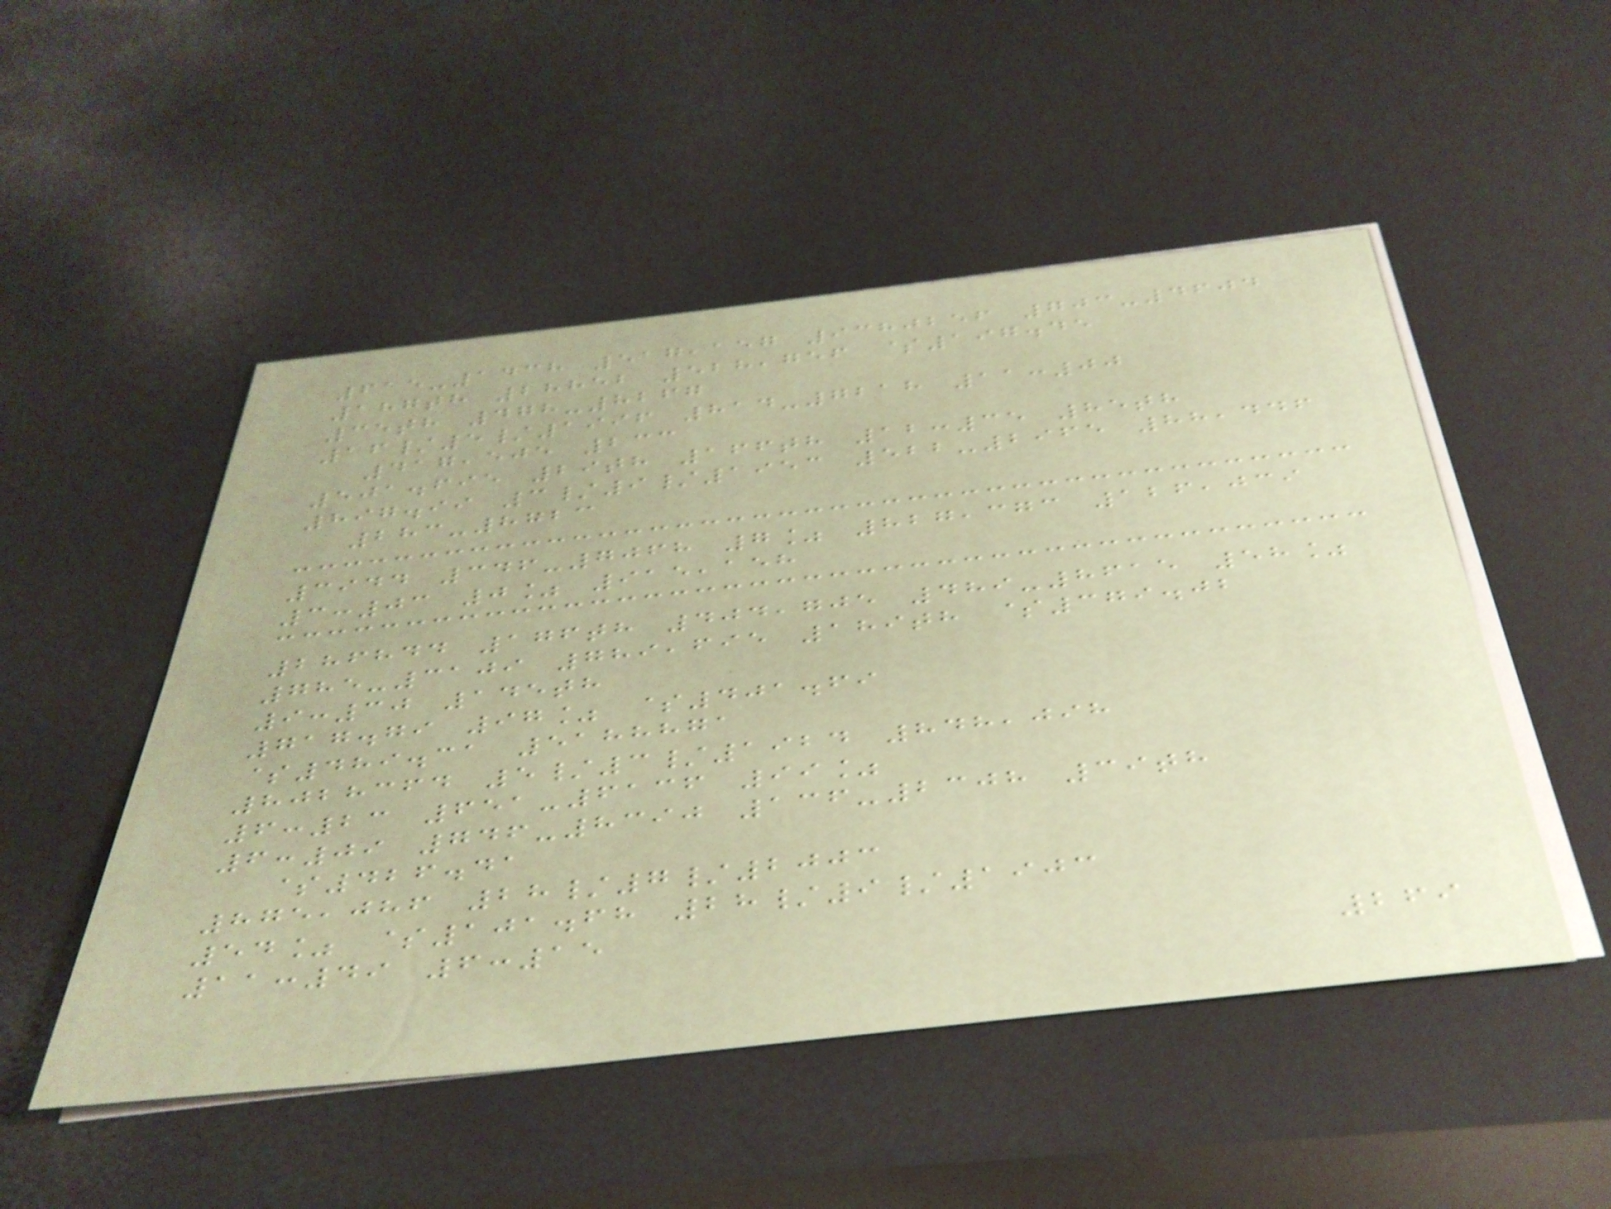615-1438 517,157 9380256 703-4604
187th 28852 528,756 $197.45
35th 478-8267
16/5/1996 814-7218 11:00
417,505 233
501.695 29th 166th 12:35 85th
897.99 3/9/1953 522-2965 88,446
283-8723
3944 346-7068 7% 827,373 126,039
3:03 0% 915,158
286844 176th 404,705 489-8615 58%
785-3109 789,695 189th $379.02
9:30 145th
717.79 97% $401.69
$489.31 5188871
8028364 5/3/1924 848,098
6:23 651-6136 99%
6:09 746-8390 136-2308 39th
$426.41
875,086 28/7/2003
54% $101.68 28/9/1903
11:49 6:15
269
